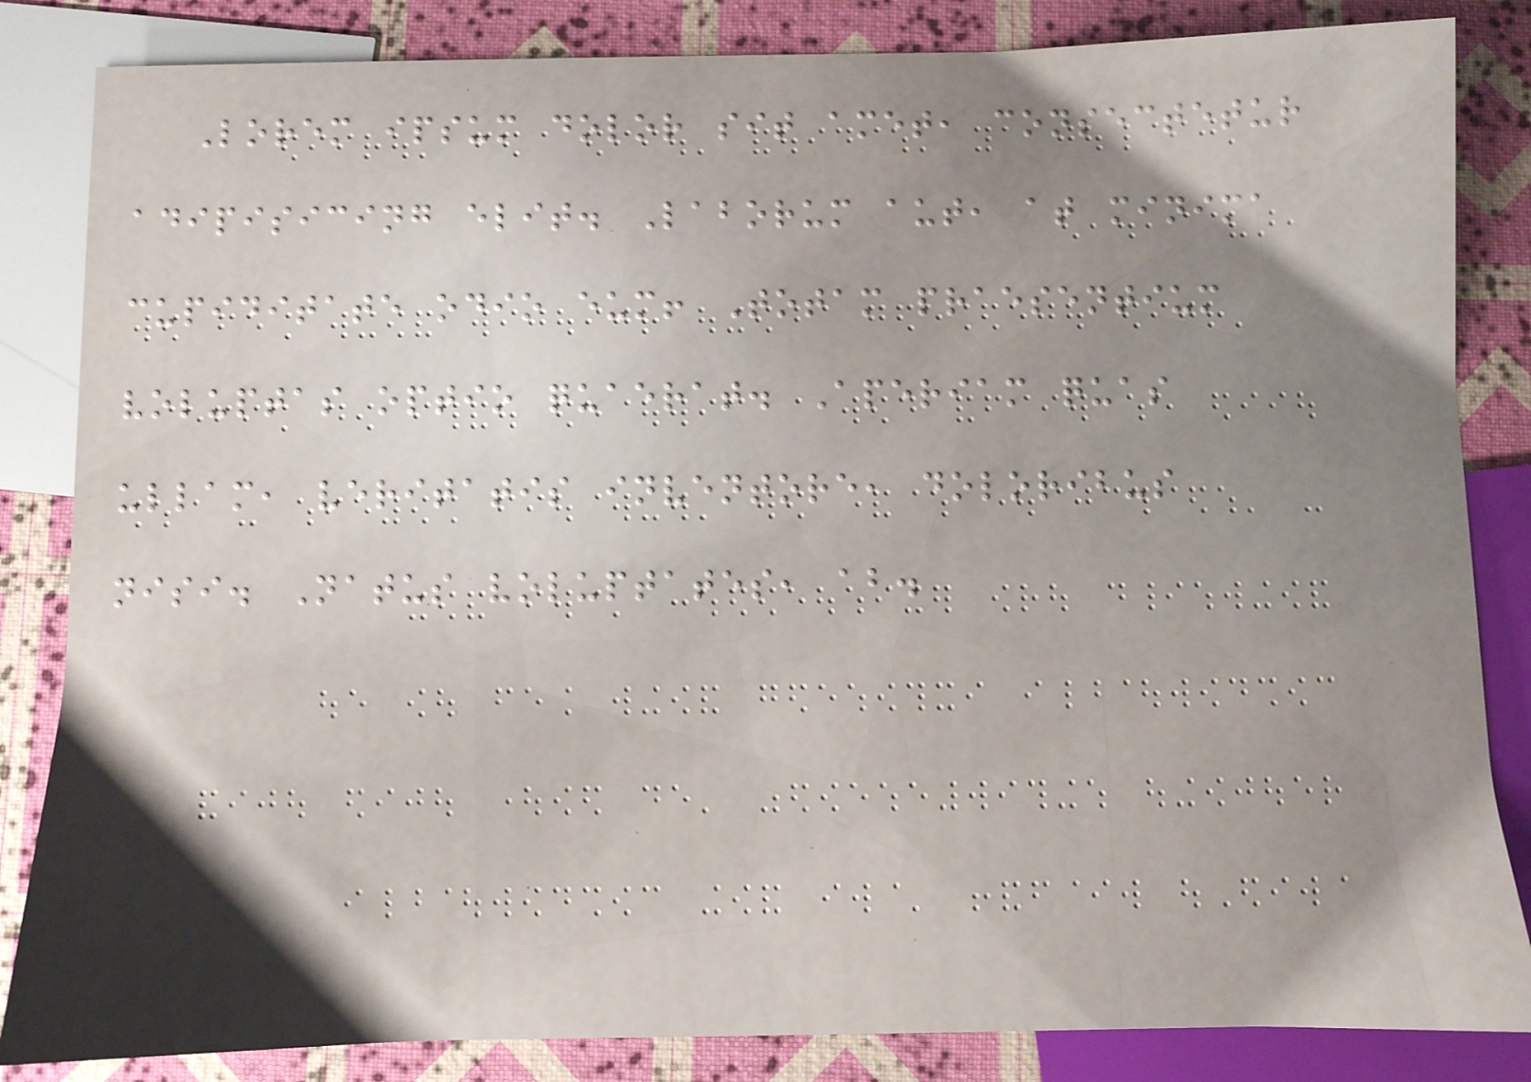Lorem ipsum dolor sit amet, consectetur
adipisicing elit. Laborum aut, at minima
cupiditate odio eum! Totam praesentium
voluptas optio quaerat. Aperiam quas
ullam, veritatis inventore, doloribus
nisi. Natus voluptates, ab.
